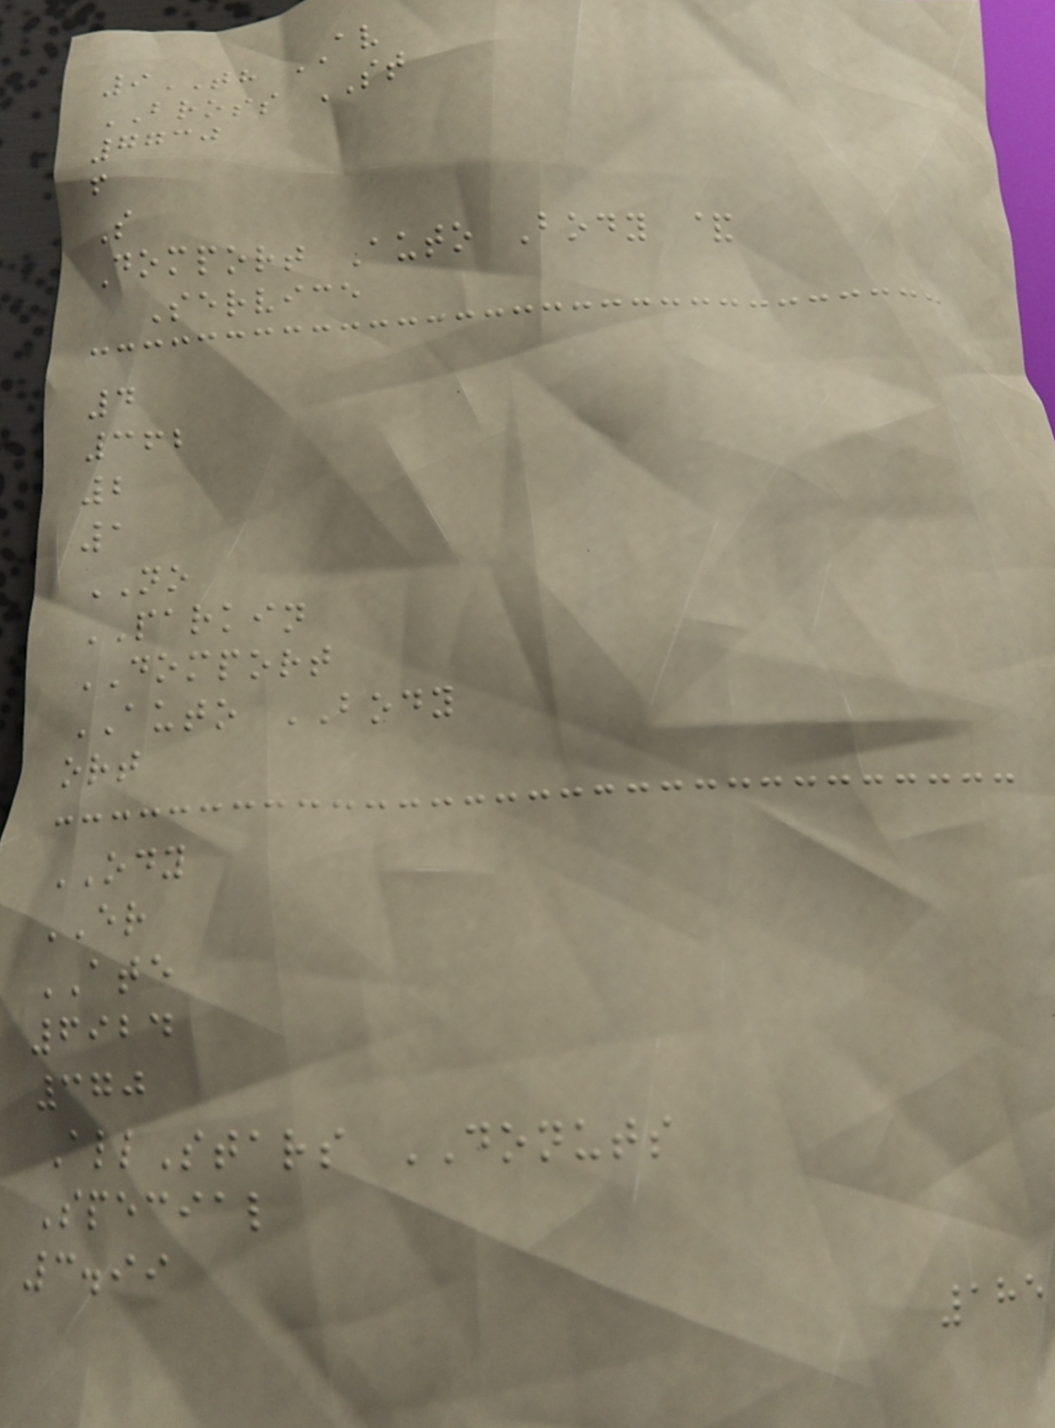9TH AV
BROSS ST
7730
f
S
Domport Auto Body &
Service
4
362
2
1
NO
PARKIN
DOMPORT
AUTO BODY
ort
ODY
ER
ATE
6924
370
AllStars DONUTS
Special
3.99
185
